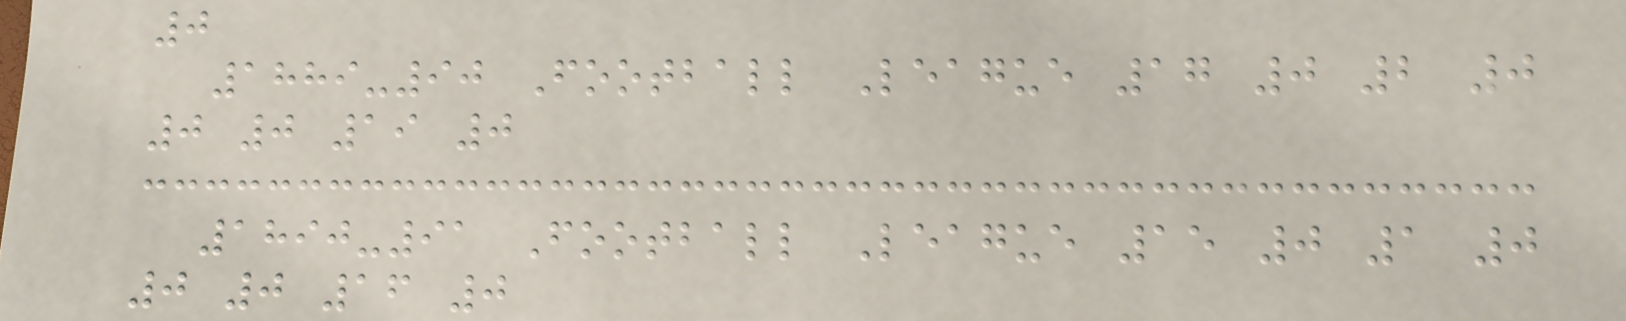0
1889-90 Football League 17 0 2 0
0 0 19 0
1890-91 Football League 15 0 1 0
0 0 16 0
